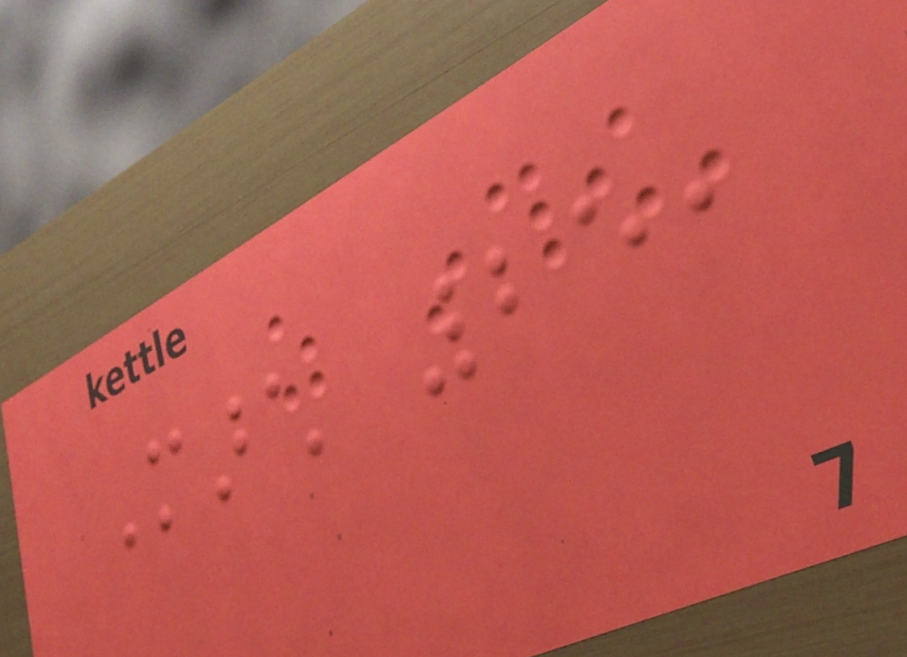March 25,
